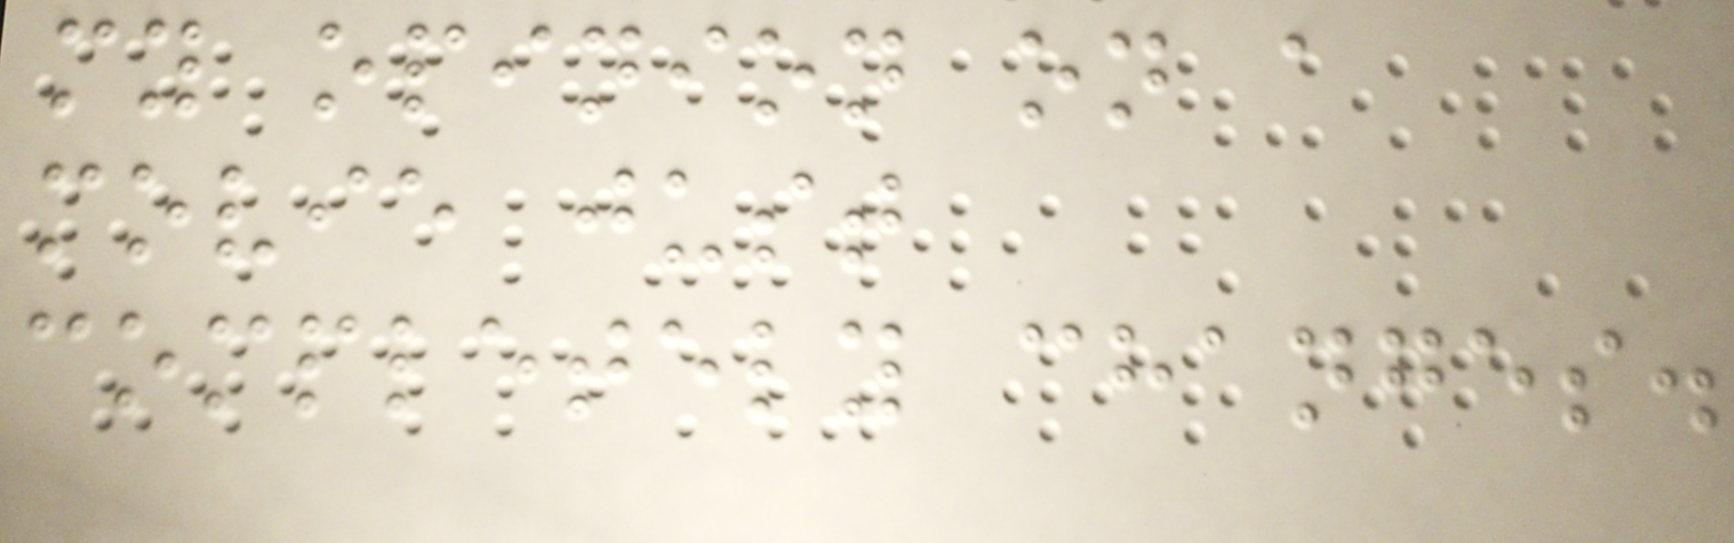my opinion on a
movie just
completely changes.
